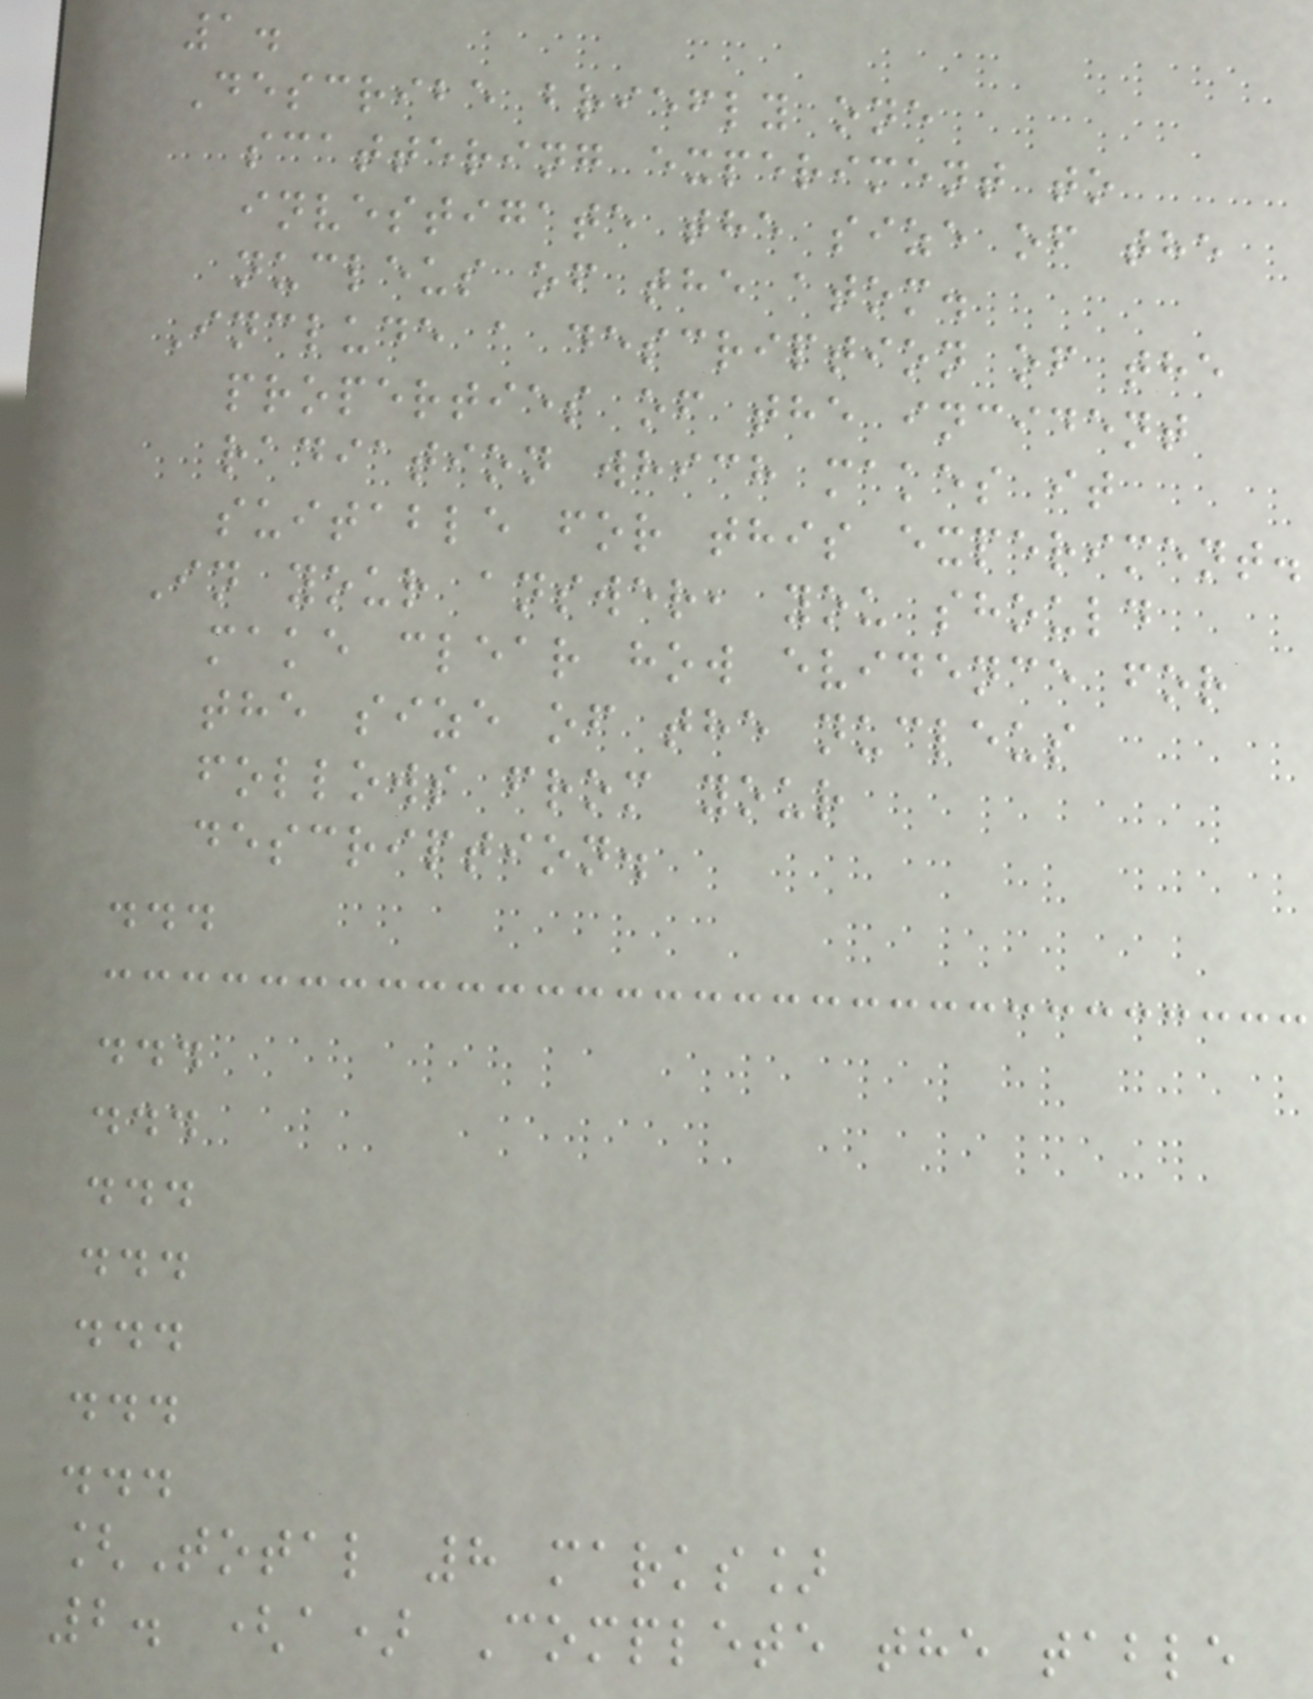1.
Describe briefly one
scattering experiment to
investigate the size of the
nucleus of the atom.
Include a description of the
properties of the incident
radiation which makes it
suitable for this experiment.
In your answer, you should
make clear how evidence for
the size of the nucleus
follows from your
description.
...
...
...
...
...
...
...
...
[Total 8 marks]
2. (a) Complete the table
